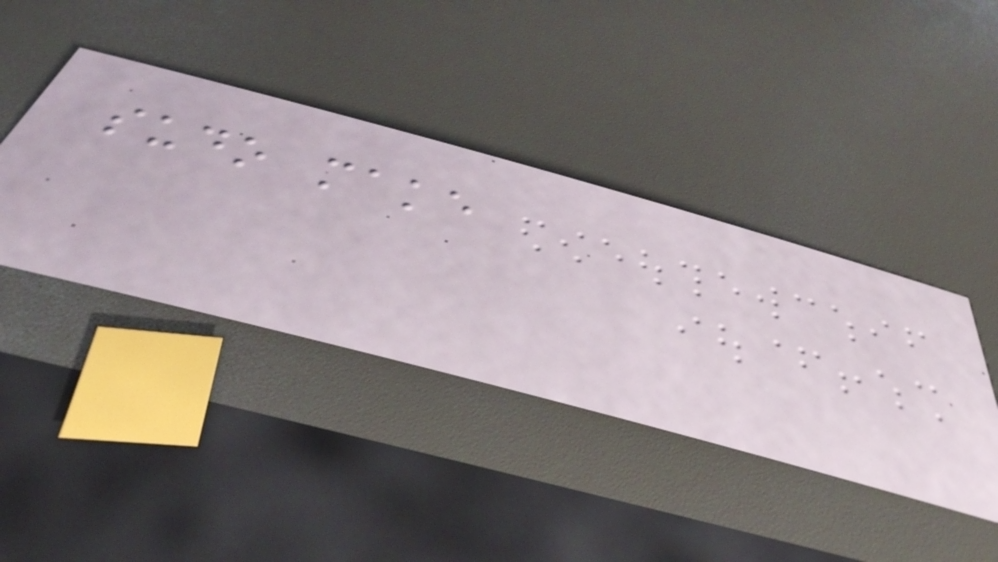sudo make
